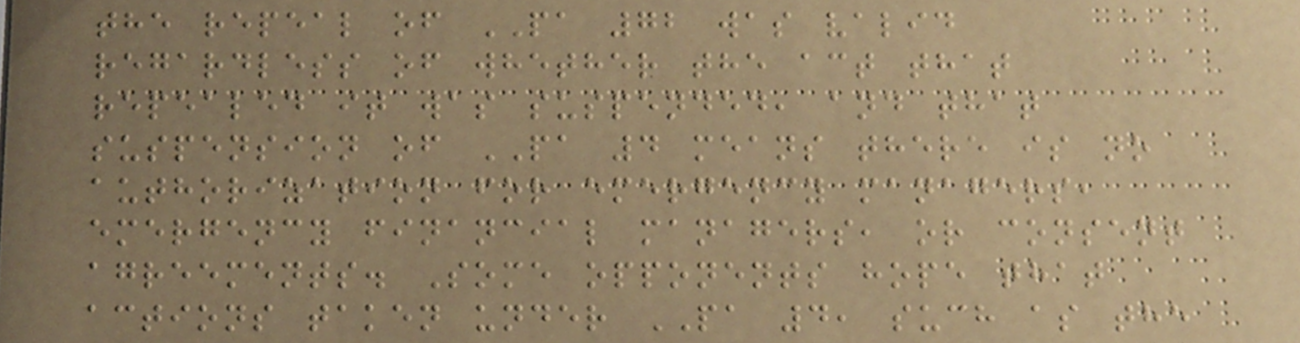the repeal of PA 72 was valid
regardless of whether the act that
repealed it was suspended, and that
suspension of PA 4 means there is no
authorization for emergency managers,
emergency financial managers, or consent
agreements. Some opponents hope that
actions taken under PA 4, such as the
